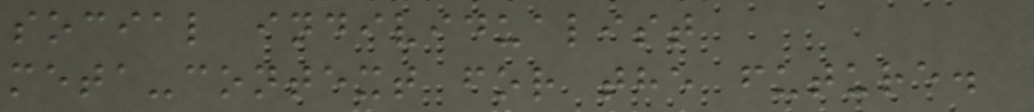social individualist
meta-context for the future.
